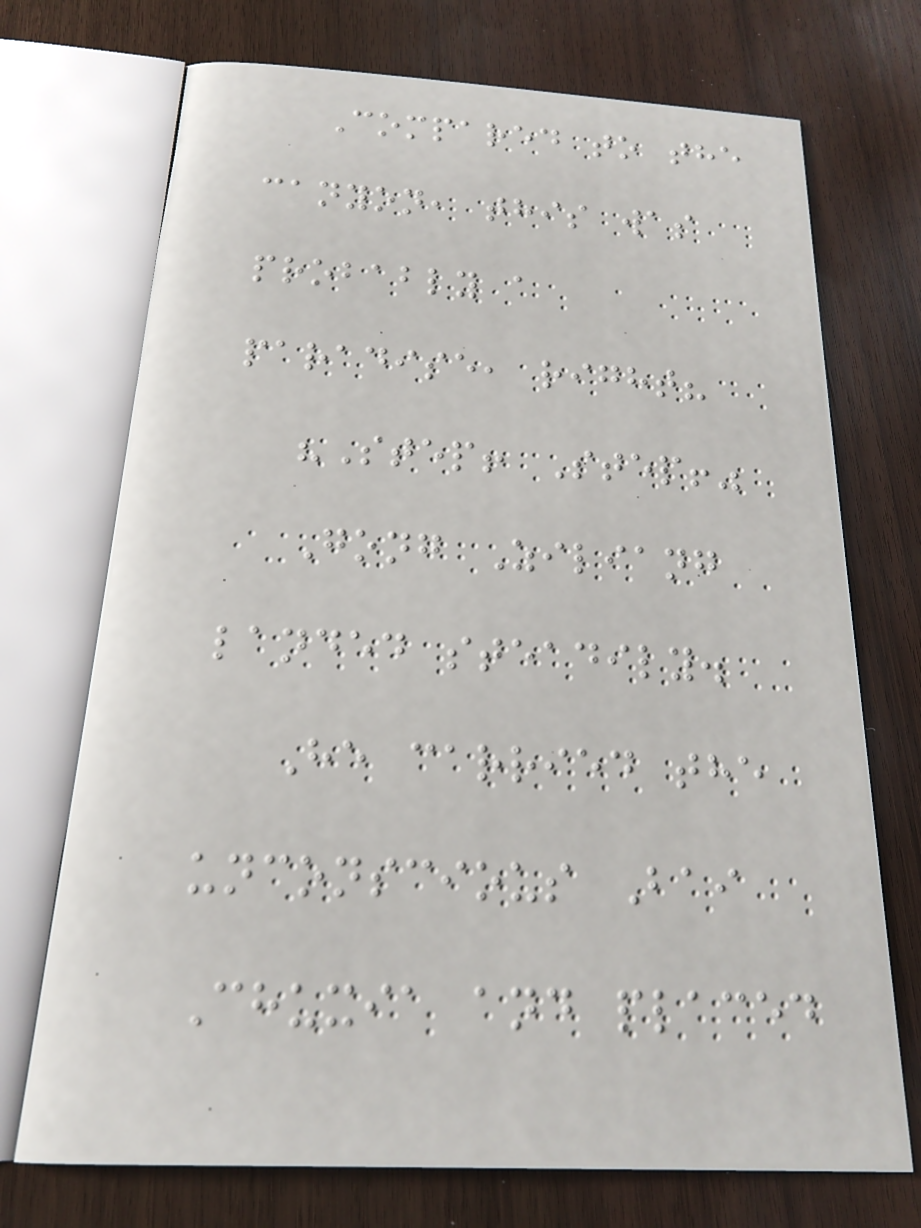Compared to the
canyon, this was
probably a
paradise, right?
"Step! Step!"
Gong Ziliang
landed steadily.
He carried the
unconscious Bai
Chuxia and placed
